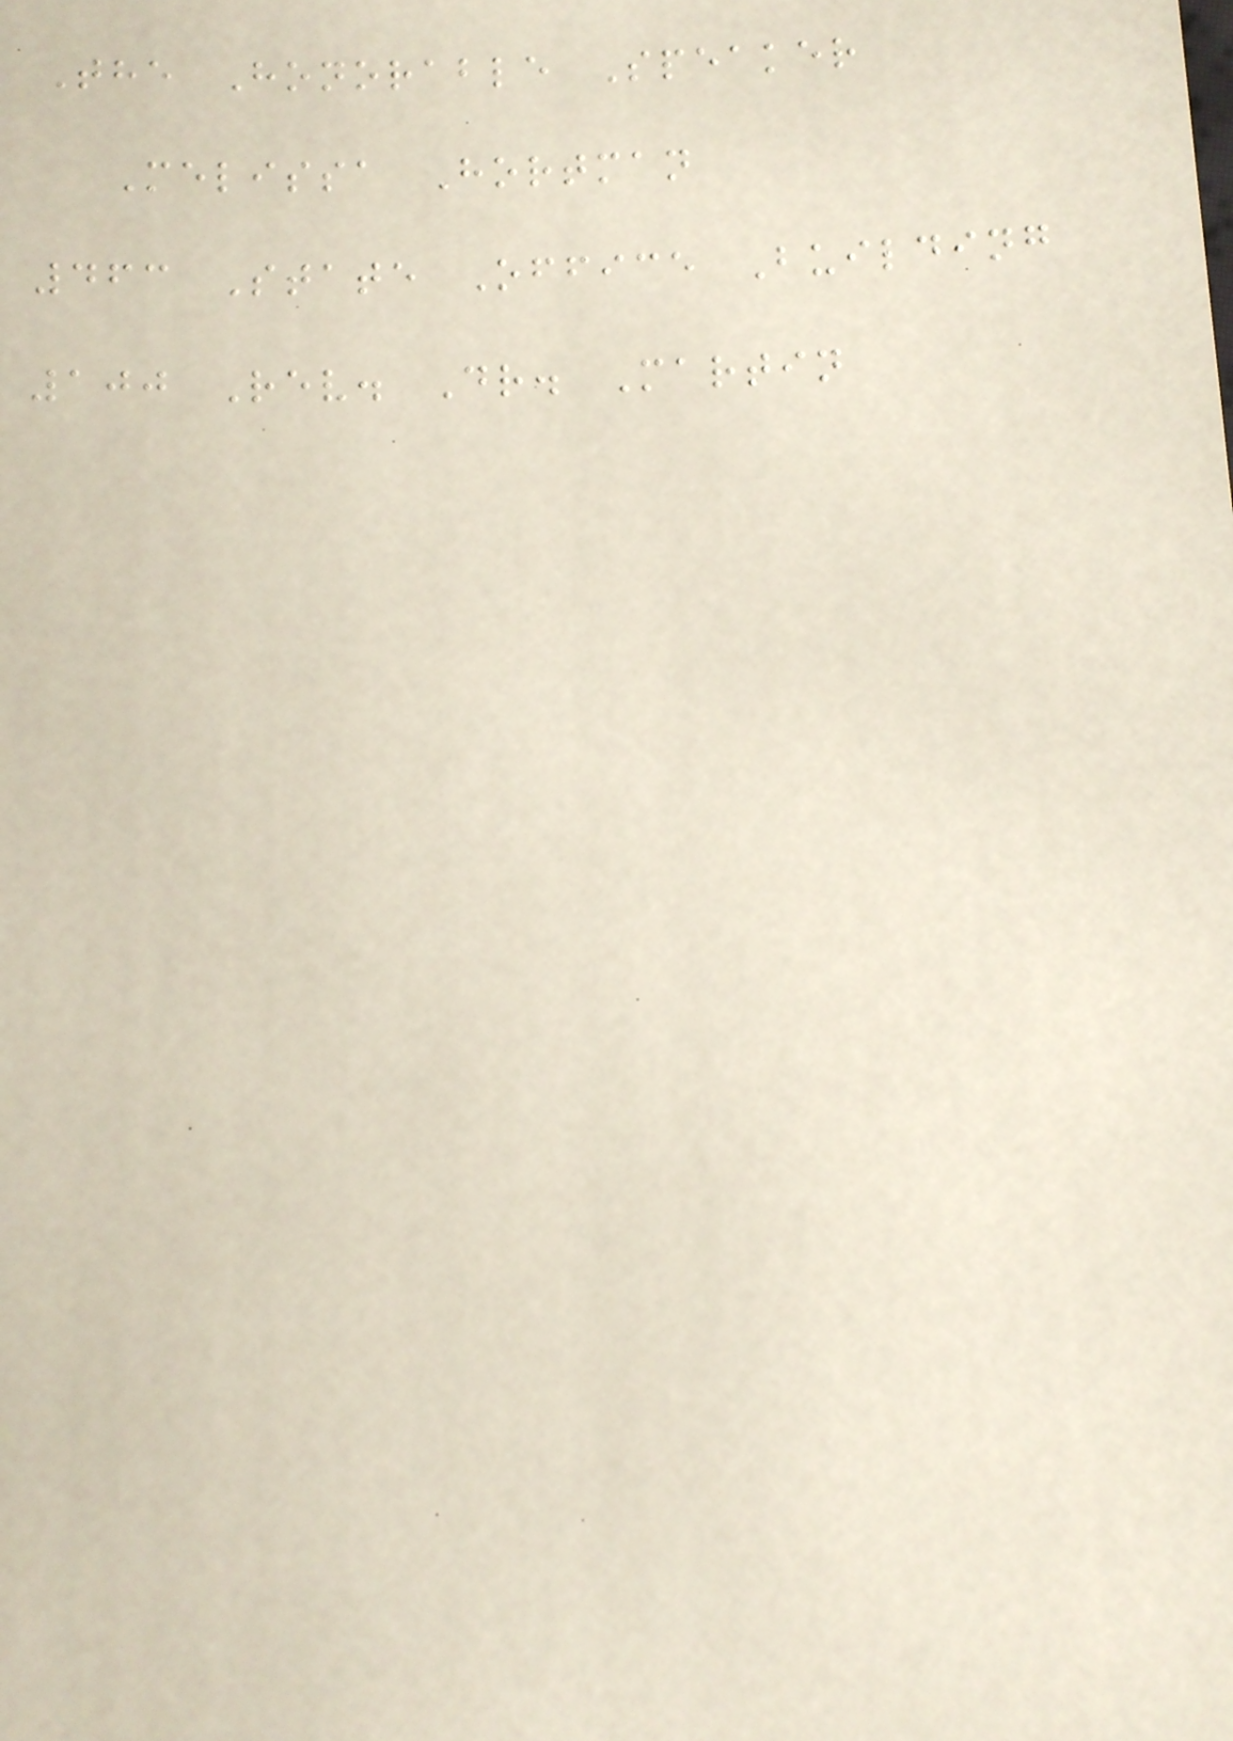The Honorable Speaker
Melissa Hortman
463 State Office Building
100 Rev. Dr. Martin
